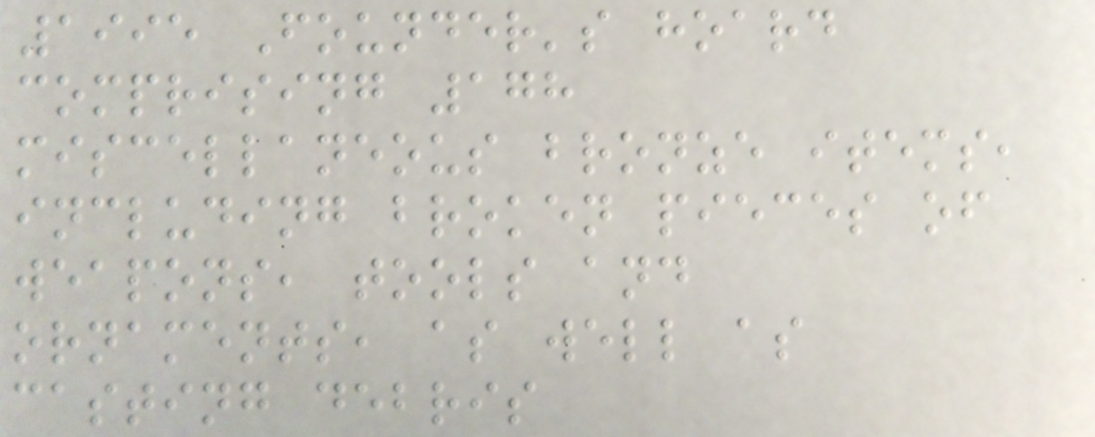1995 Founder's hoard
comprising 178
miscellaneous bronze items,
including broken pieces of
weapons, tools and
ornaments, as well as
casting debris
